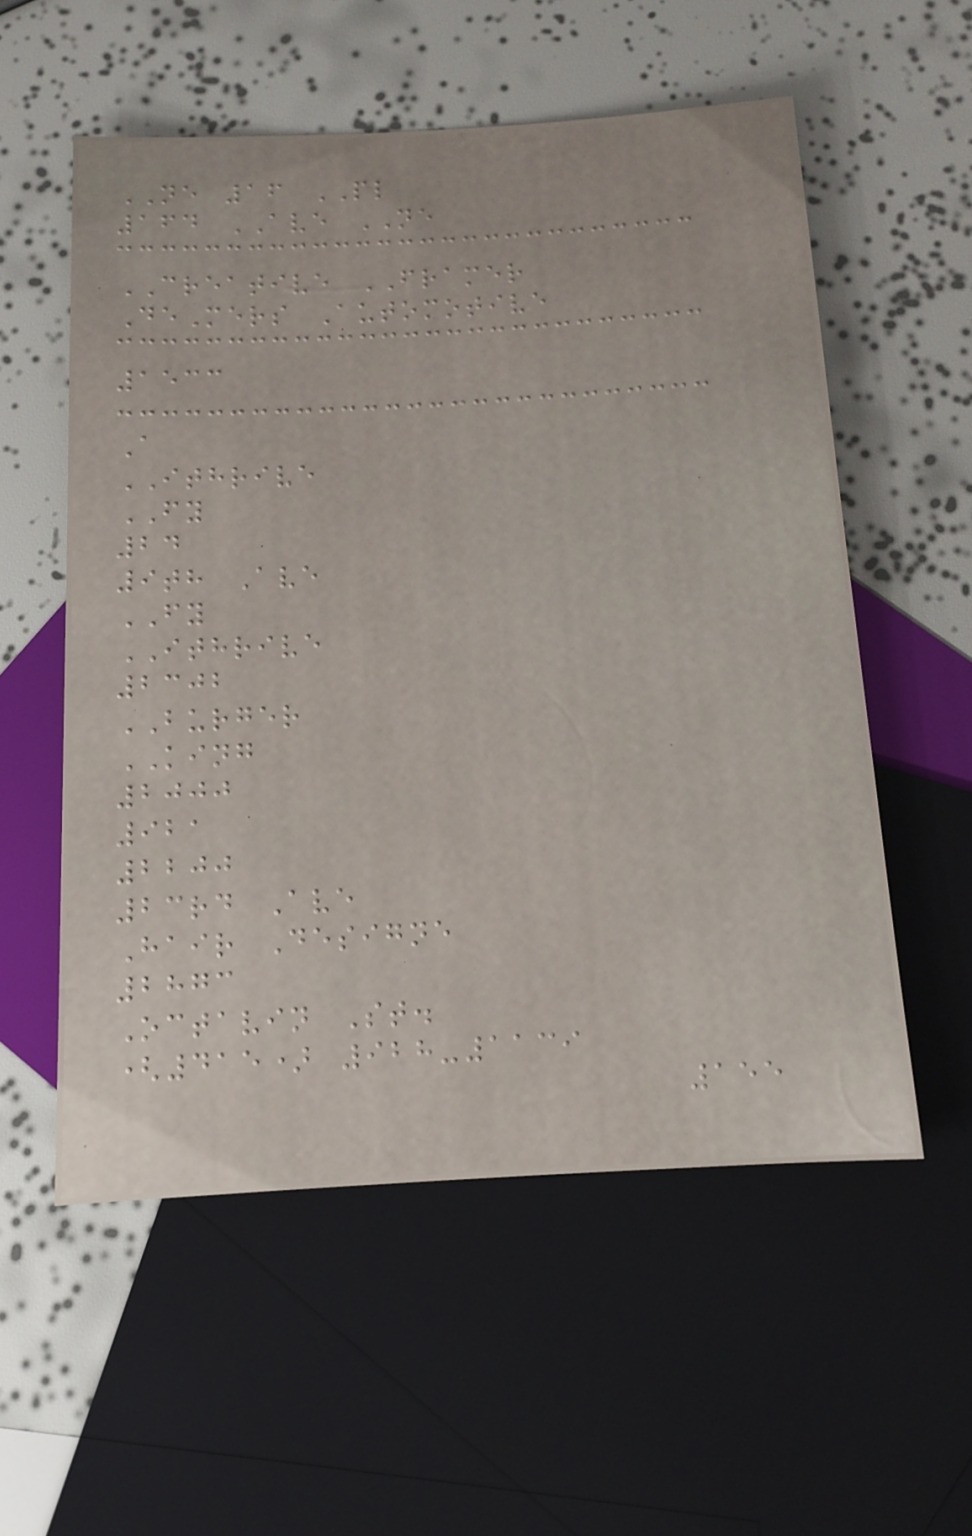NE 16 PL
164 AVE NE
CREATIVE FRAMER
DeMers Automotive
1533
A
ITHRIVE
FY
24
9th Ave
FY
ITHRIVE
2302
BURGER
KING
2000
921
2200
23rd Ave
Hair Designe
2873
Octavin St.
(415) 928-1139
155
